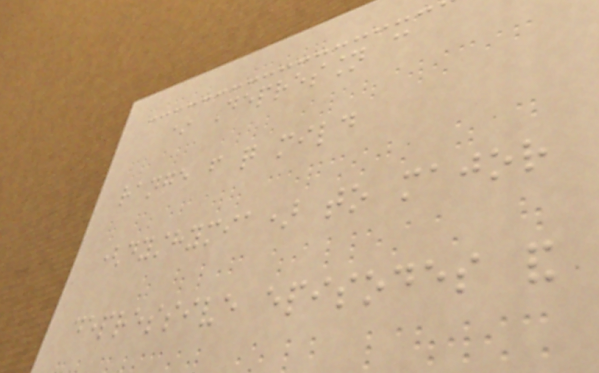* Depression can
range from quite mild
(dysthymia) to major
depressive episodes and
